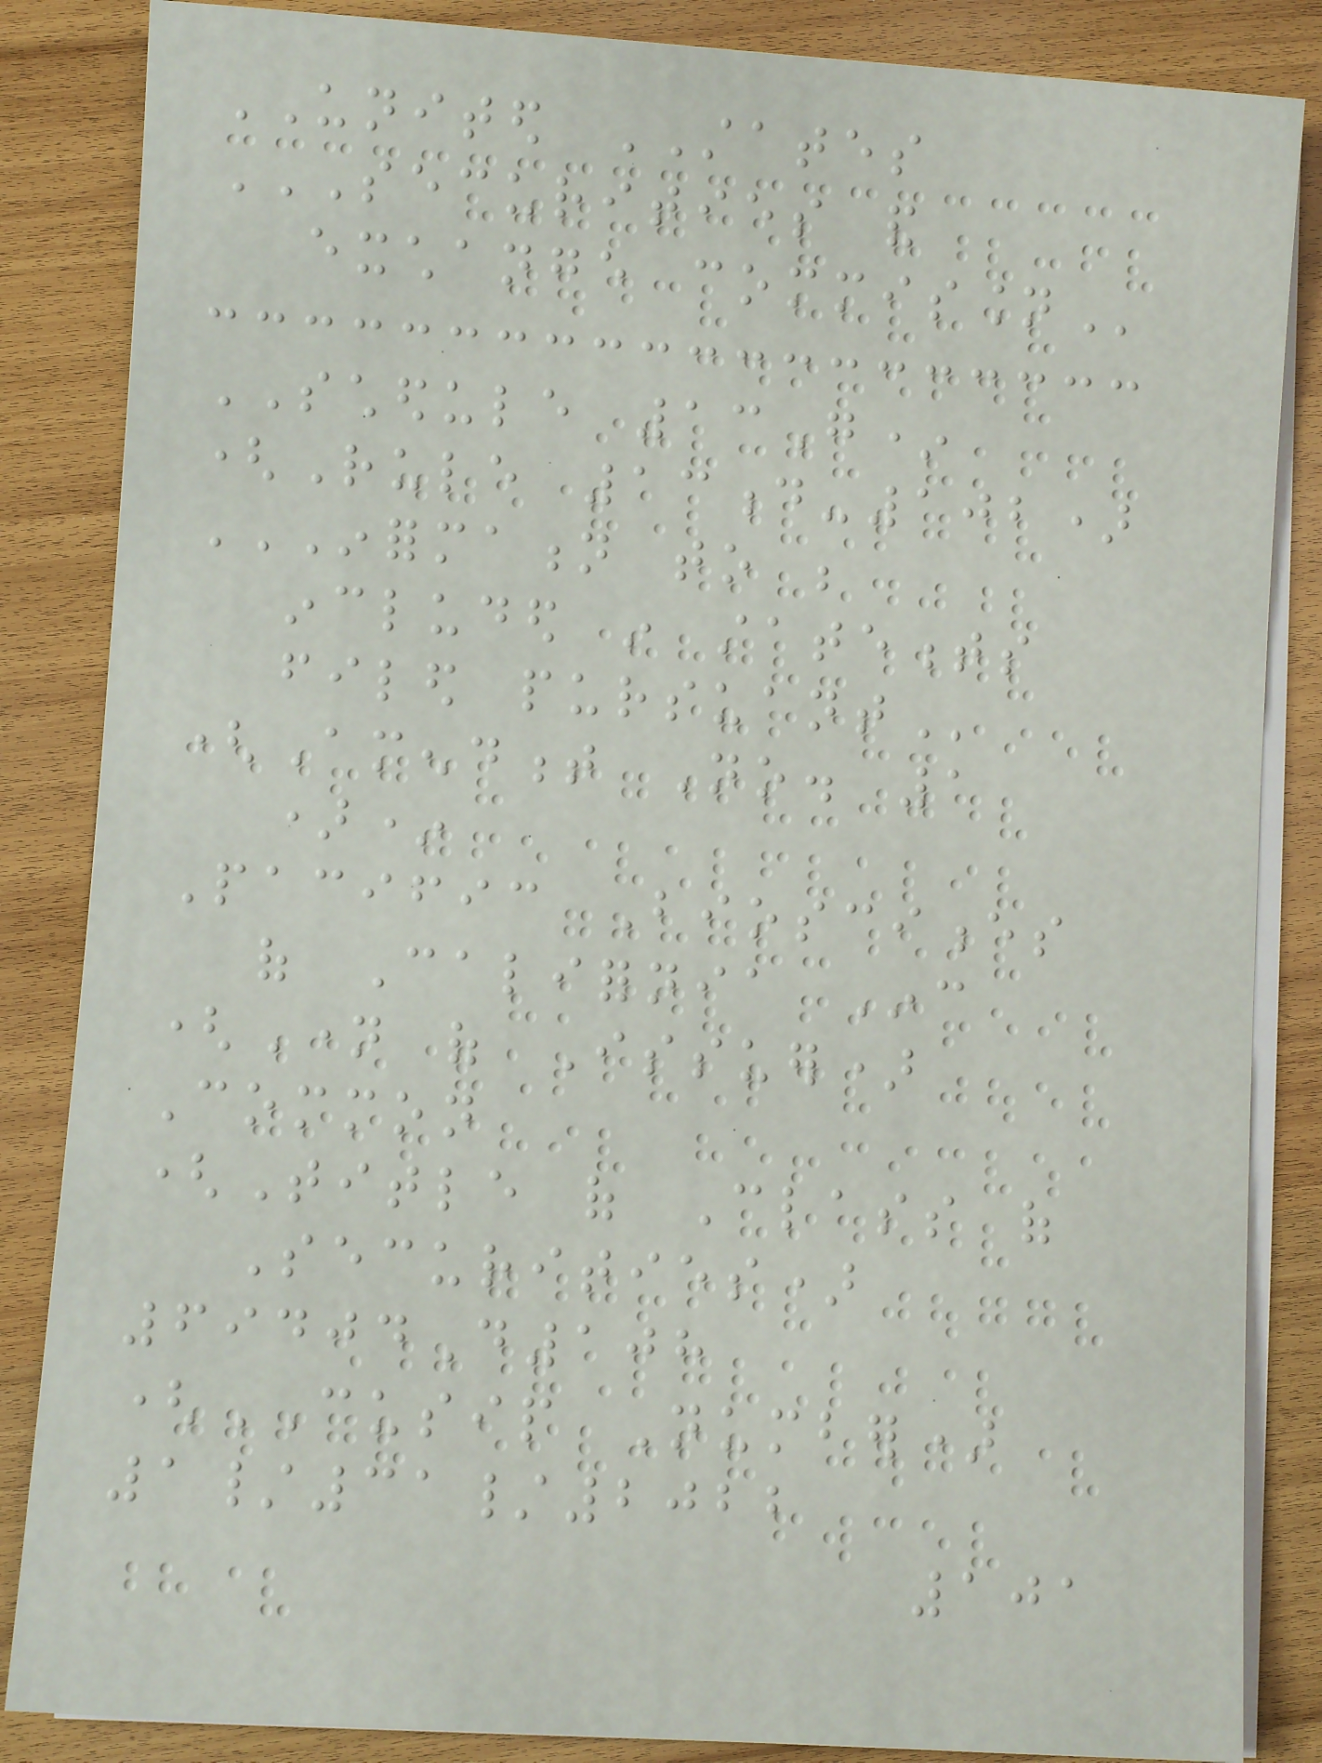UNITED STATES
SECURITIES AND
EXCHANGE COMMISSION
SCHEDULE 13G*
(Rule 13d-102)
INFORMATION TO BE
INCLUDED IN STATEMENTS
FILED PURSUANT
(Amendment No. 1
)*
Pacific Biosciences
of California Inc
(Name of Issuer)
Common
(Title of Class of
Securities)
69404D108
(CUSIP Number)
1/31/2022
101
